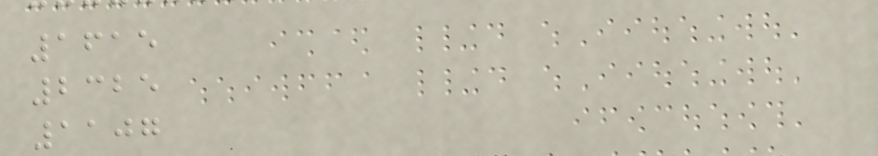1615
2325
1107
